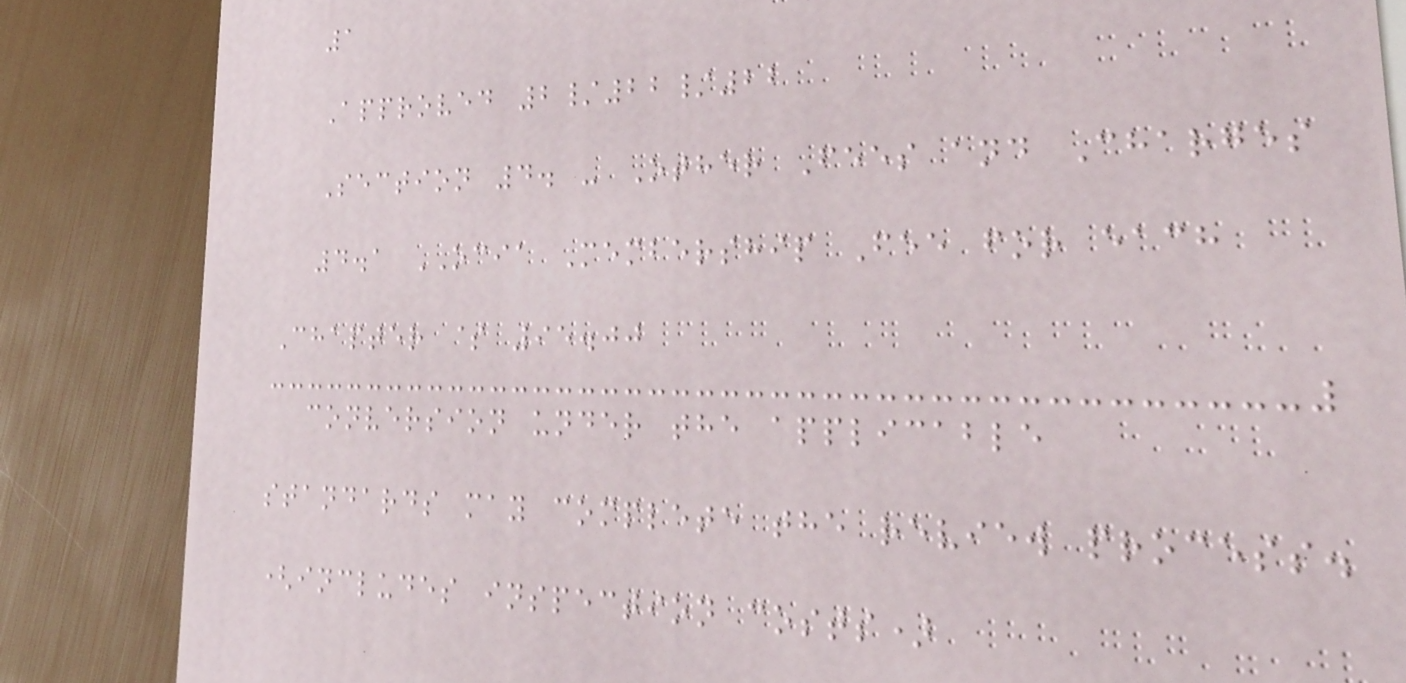1
Approved 2/22/22
Section 4. - Other Fees and Charges
4.1 OCIA Membership Fee for each
Chapter $ 95.00
conversion under the applicable
standards may complete the review process.
(includes inspection costs)
